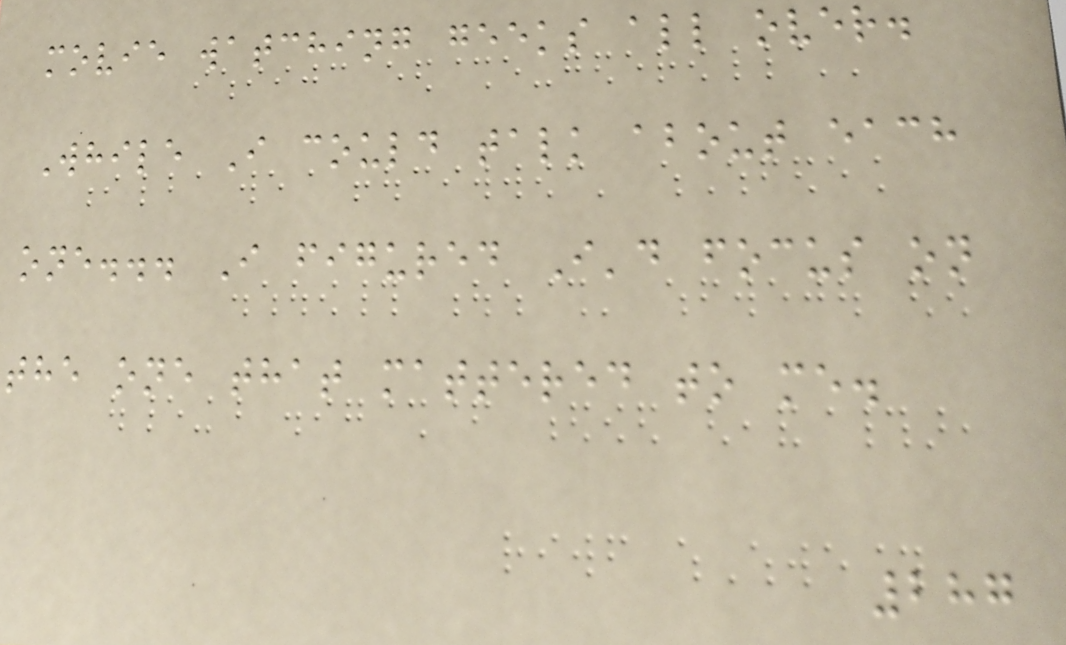movie watching geeks all over.
While I could talk about each
one... I figured I'd focus on
the one that mattered to me.
287
